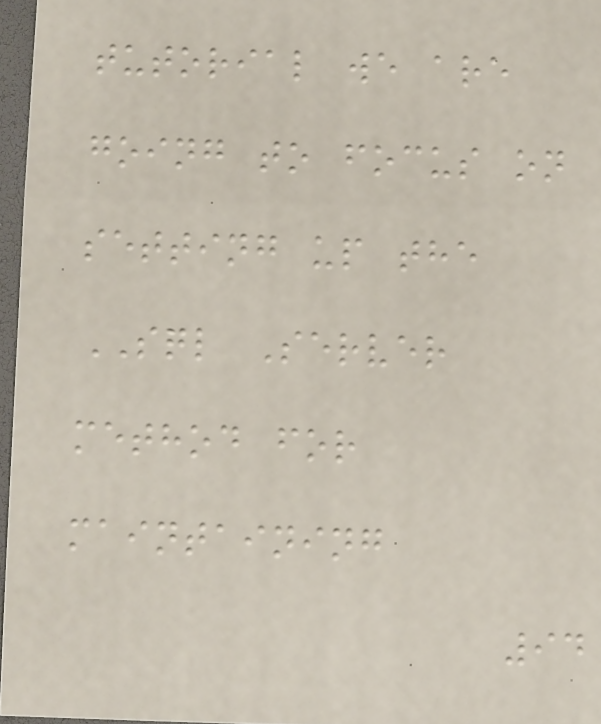tutorial we are
going to focus on
setting up the
SQL Server
method for
maintaining
94
